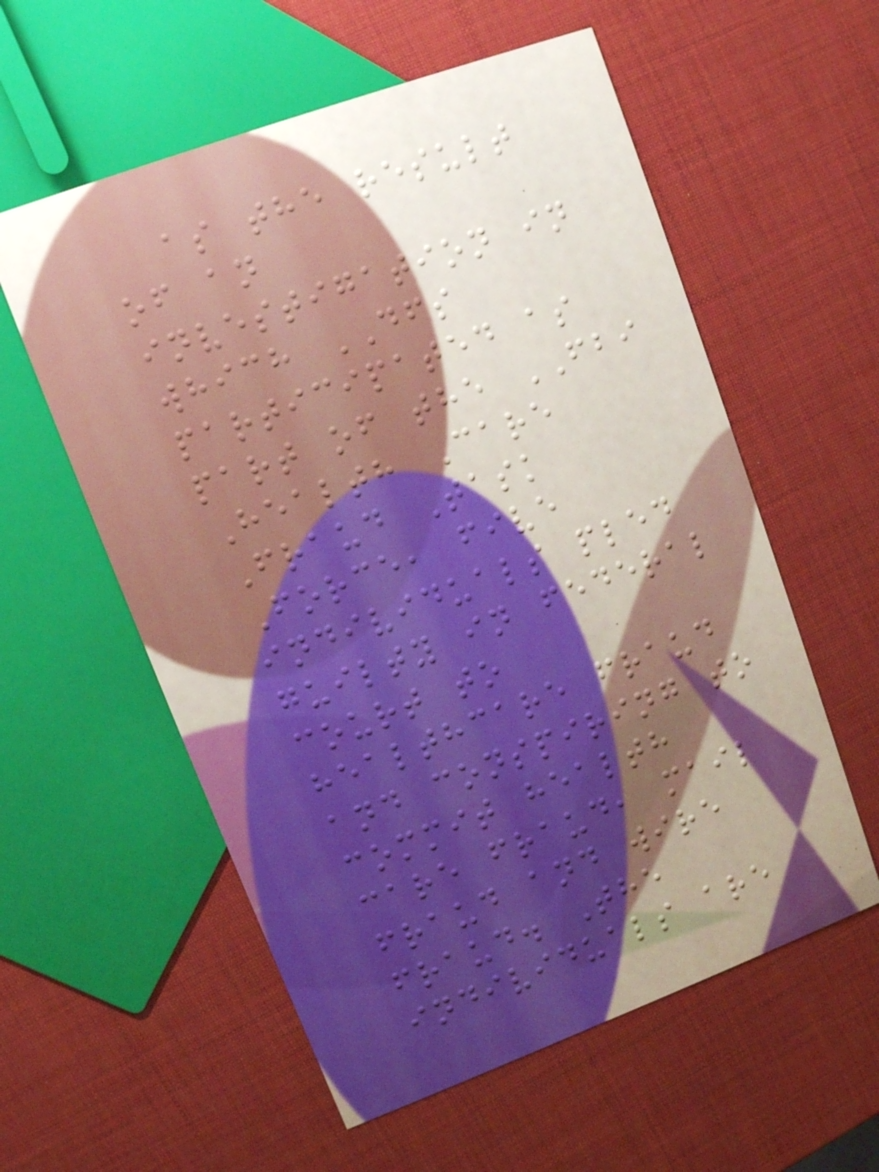as the result
of an
investigation in
which DFS
participated as
part of the FBI
Health Care
Fraud Task
Force, five
individuals pled
guilty in federal
court to
healthcare fraud
and conspiring to
commit health
care fraud, mail
fraud and wire
fraud. The
individuals are
